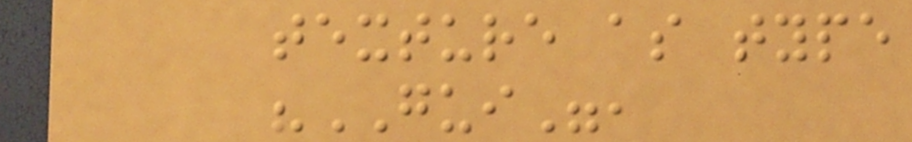texture as type
"GUI",
